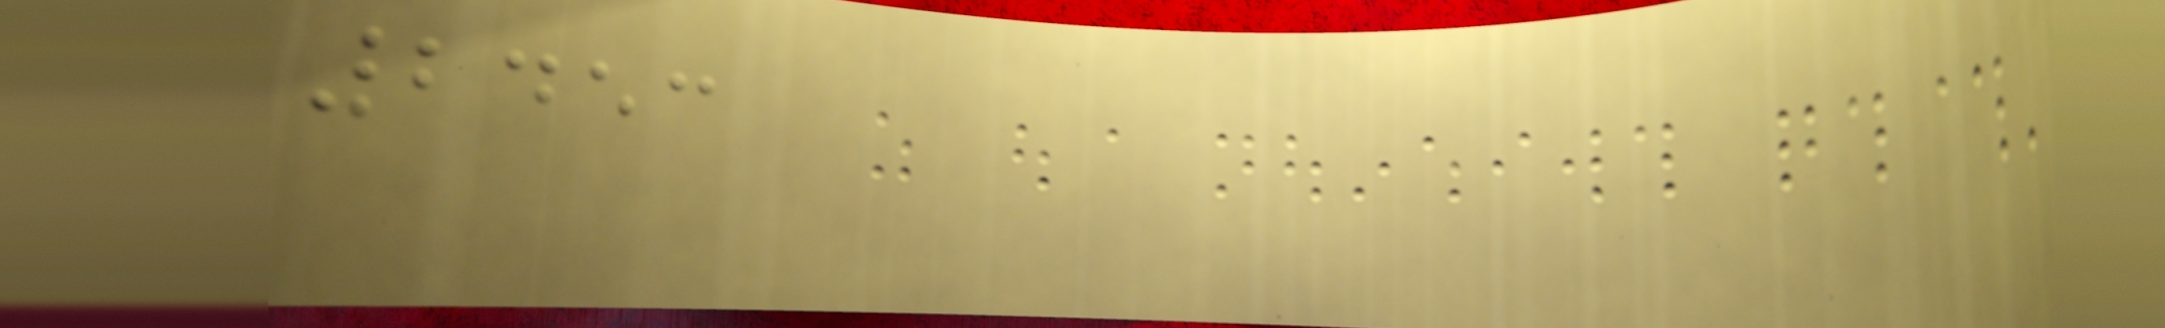2453
